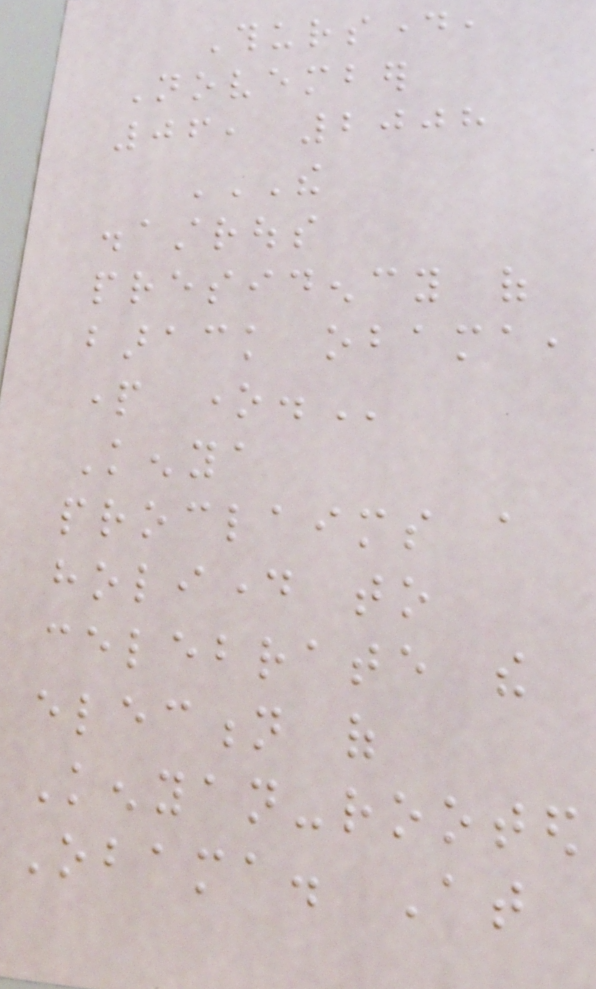Thursday,
November
06, 2008
THE
DISASTROUS
PRESIDENCY OF
BARACK OBAMA,
PART ONE.
Kenya
proclaims a
holiday to
celebrate the
election of
Kenyan-rooted
Obama. At
